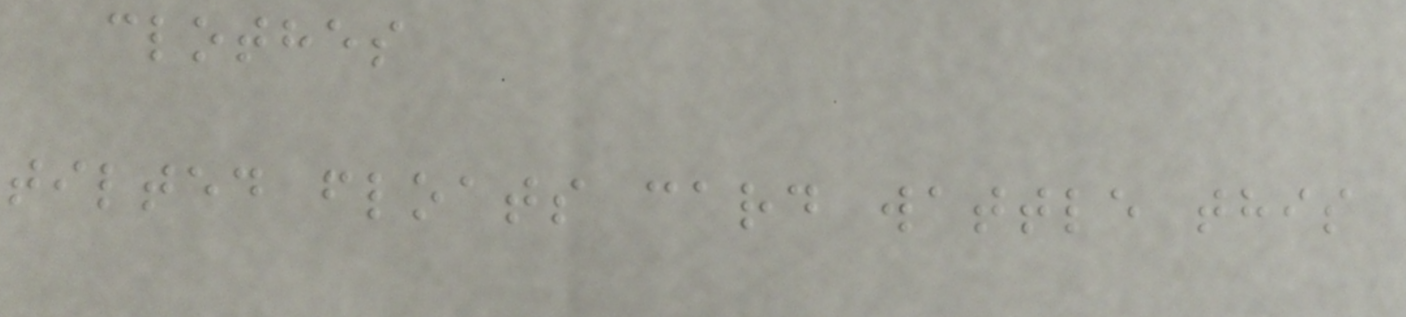clothes
tilted floats card wattle this
